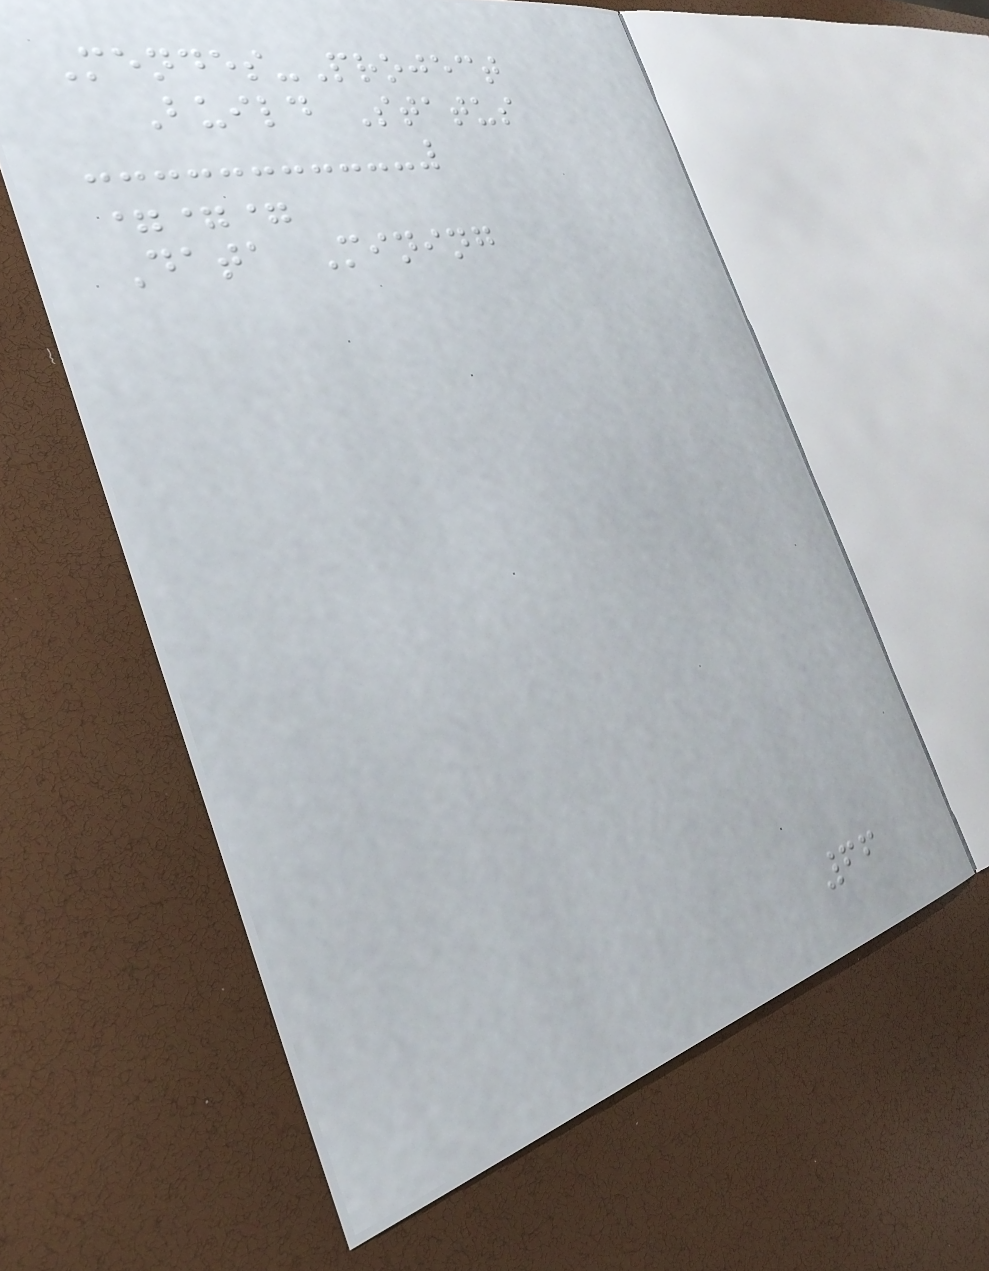Mendes-Project
Build Status
===
Data Mining
66
